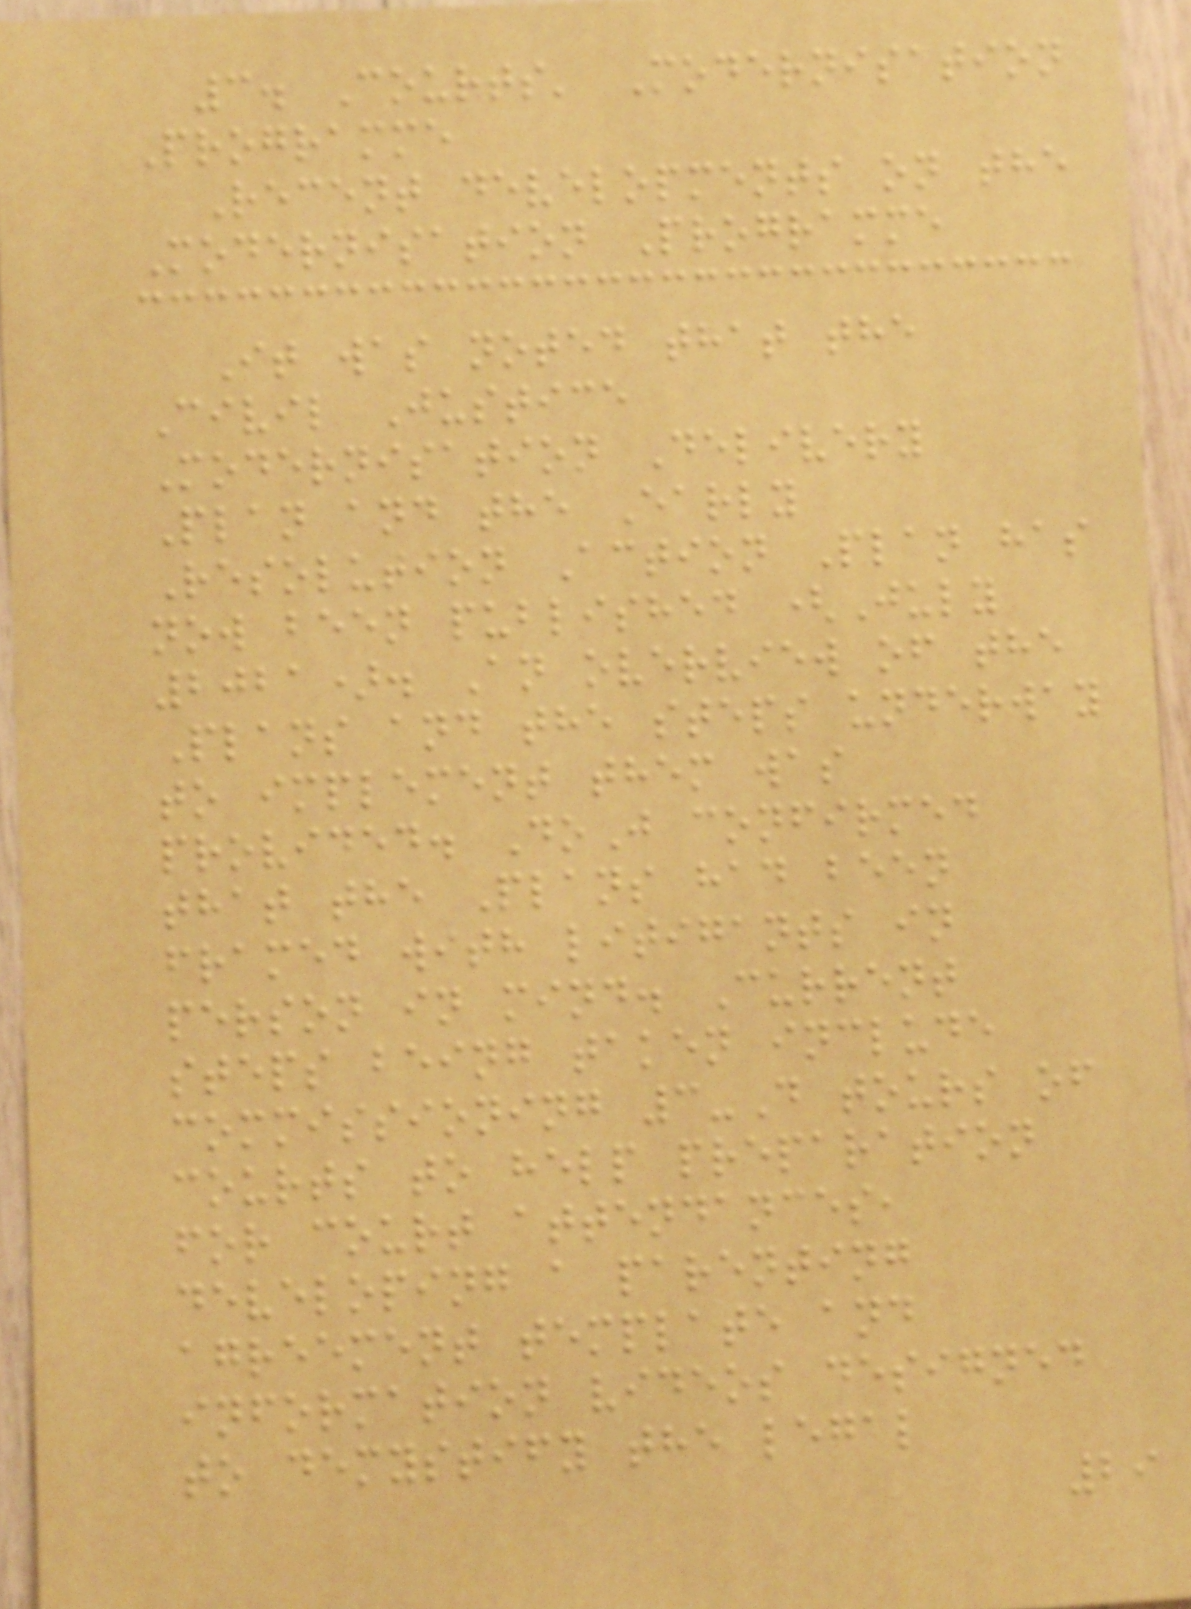3. Courts' Modernisation
Programme
Recent developments on the
Modernisation Programme
It was noted that the
Civil Justice
Modernisation Delivery
Plan and the Early
Resolution Action Plan has
now been published (July
2021). An overview of the
Plans and the steps underway
to implement them was
provided. DoJ confirmed
that the Plans had been
framed with litigants in
person in mind. Current
steps being taken include
commissioning 3-D tours of
courts to help preparation
for court attendances,
developing a parenting
agreement template and
information videos designed
to demystify the legal
29
